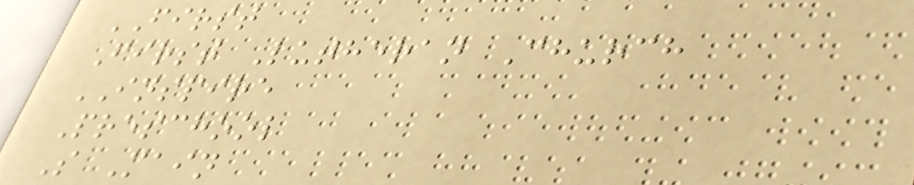FIRST
First Lutheran Church
INSPIRE
Preschool
S Main
